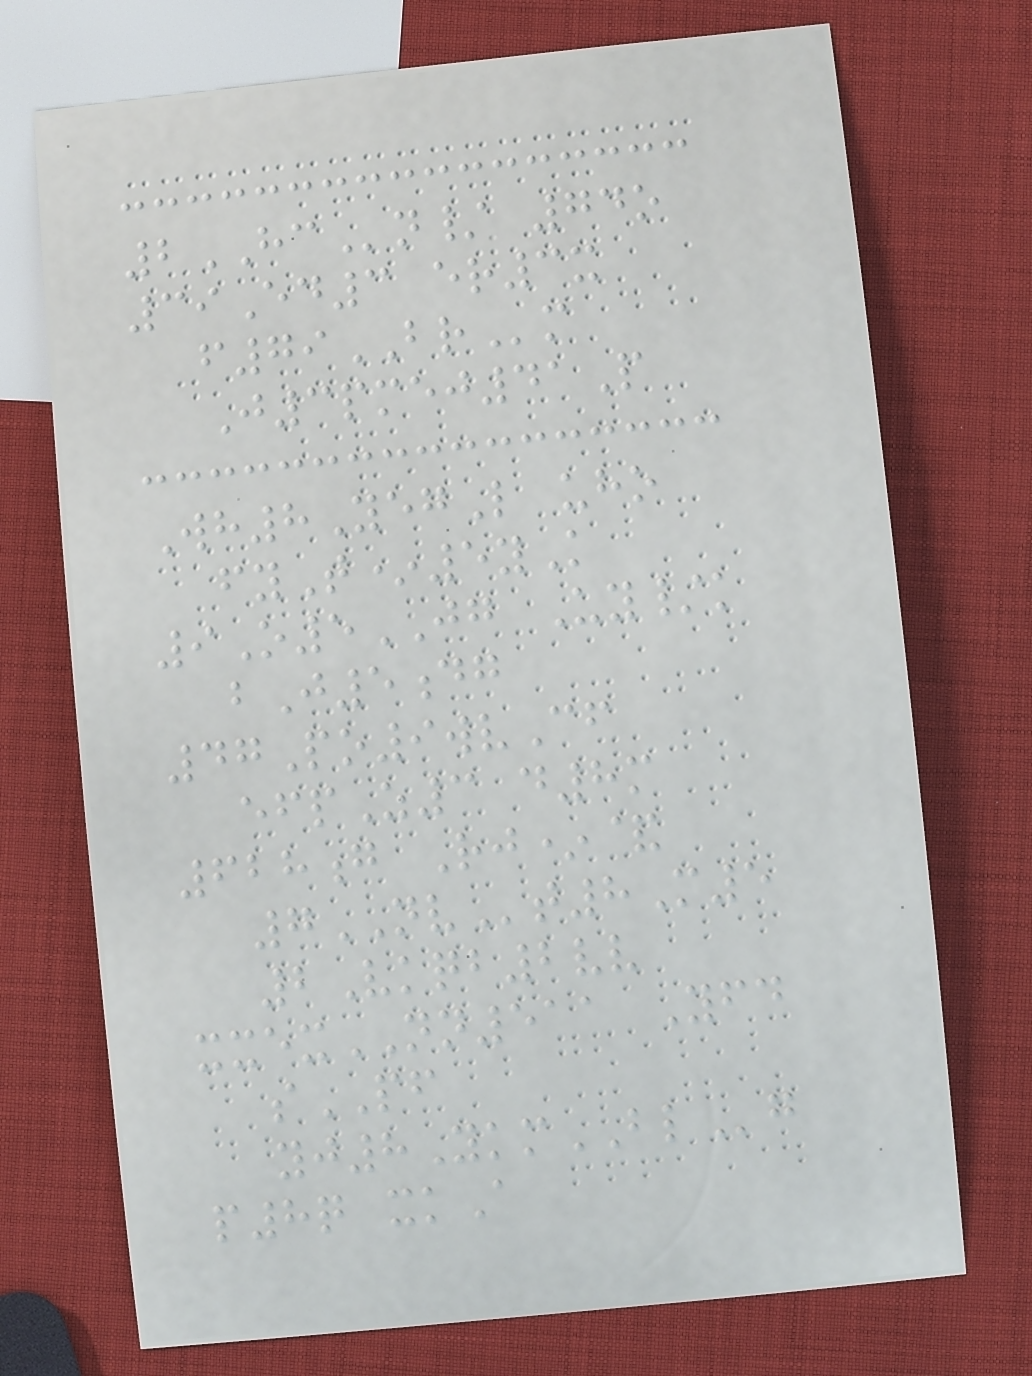2HCn/ 74o
39Ed3 er3x
f79BRm
J3pmej41P
Wh8YegL uho
fyT*5yK
9O5JG Uy/k
bJ5dg
47Po9wvCf
efpZ3 d8m
628g Rj*&
7NVt8M5
2Vkqb2vv
xxexNN511 Yfd
sPF
yj8YkmBLg
p8q xkA
